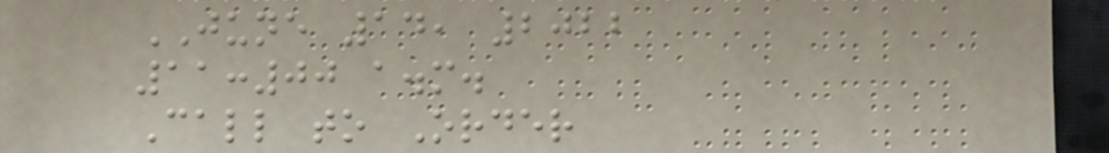JUNE 14, 2022
11:00 a.m.
Call to Order
